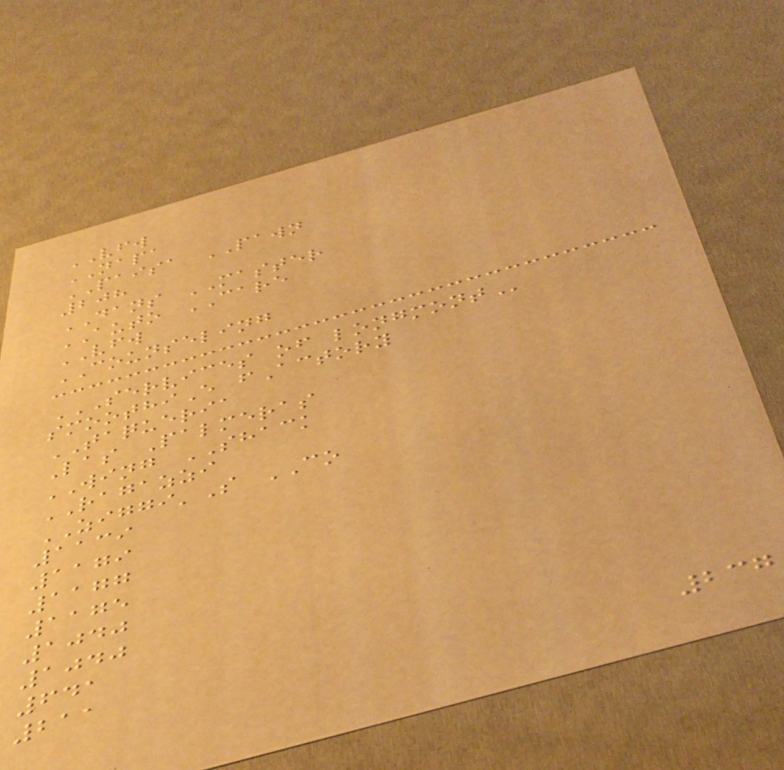VFW
NAPA
PAISA PAWN
208
DANS MASTER
AUTO CARE
VFW
COUNSELING
SERVICES OF LONGMONT
smoothiE fActory
TAQUERIA
Las Palmeras
WING SHACK
RAGAZZI
ZIGGI'S CO
1139
1179
1177
1175
1040
1040
641
211
237
